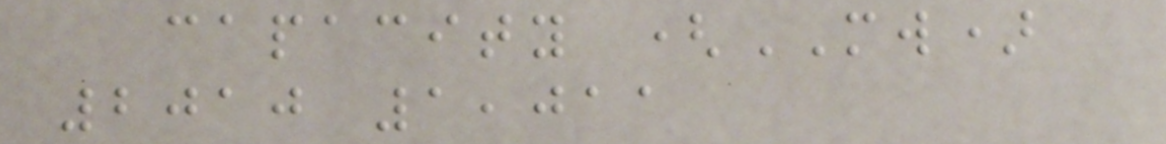capacity (MW)
2010 1,011
